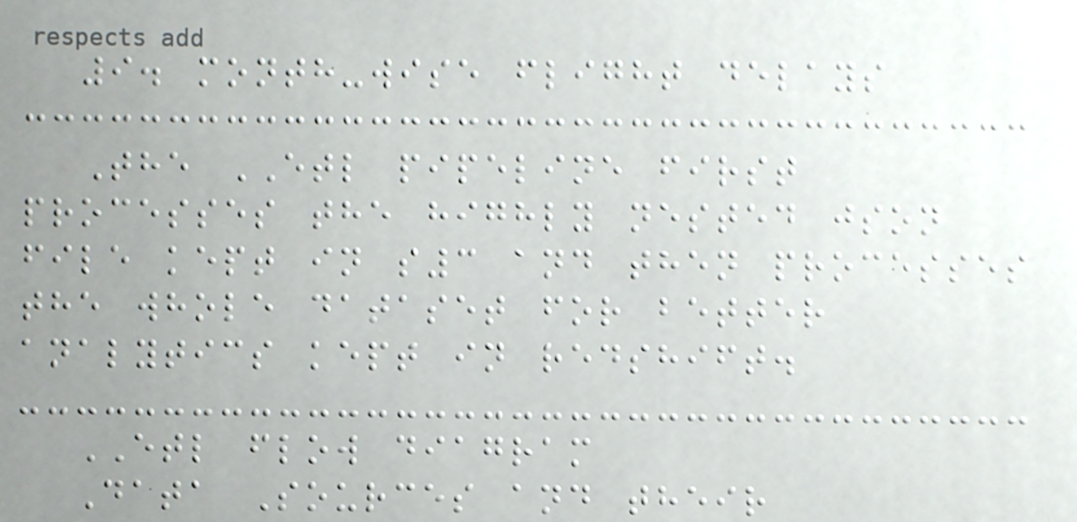9. month-wise flight delays
The ETL pipeline first
processes the highly nested json
file kept in s3 and then processes
the whole dataset for better
analytics kept in redshift.
ETL flow diagram
Data Sources and their
